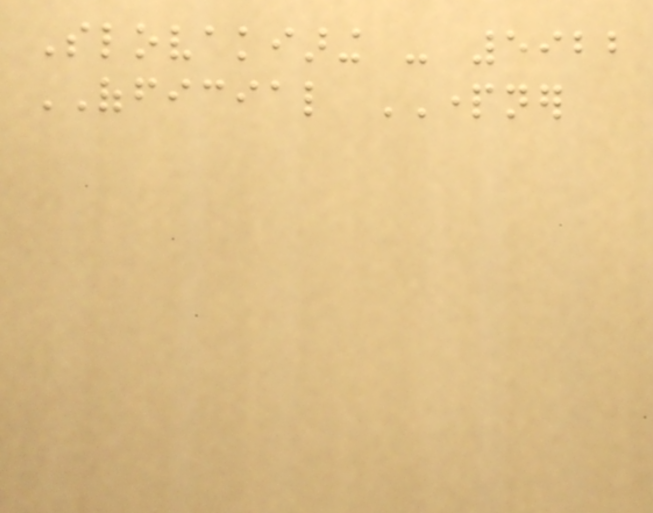Slovakiaring - 5922
OFFICIAL PARTNER
